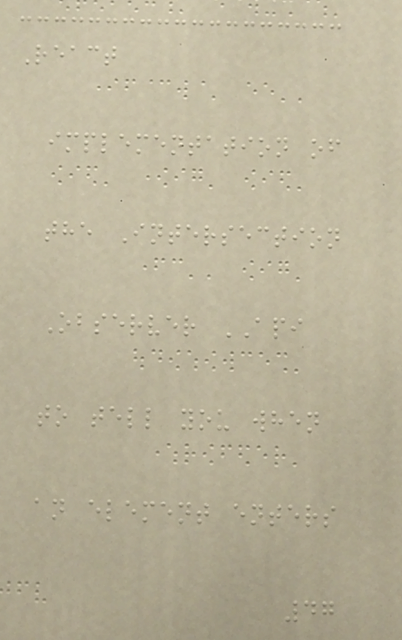React
implementation of
the Intersection
Observer API
to tell you when
an element enters
47
